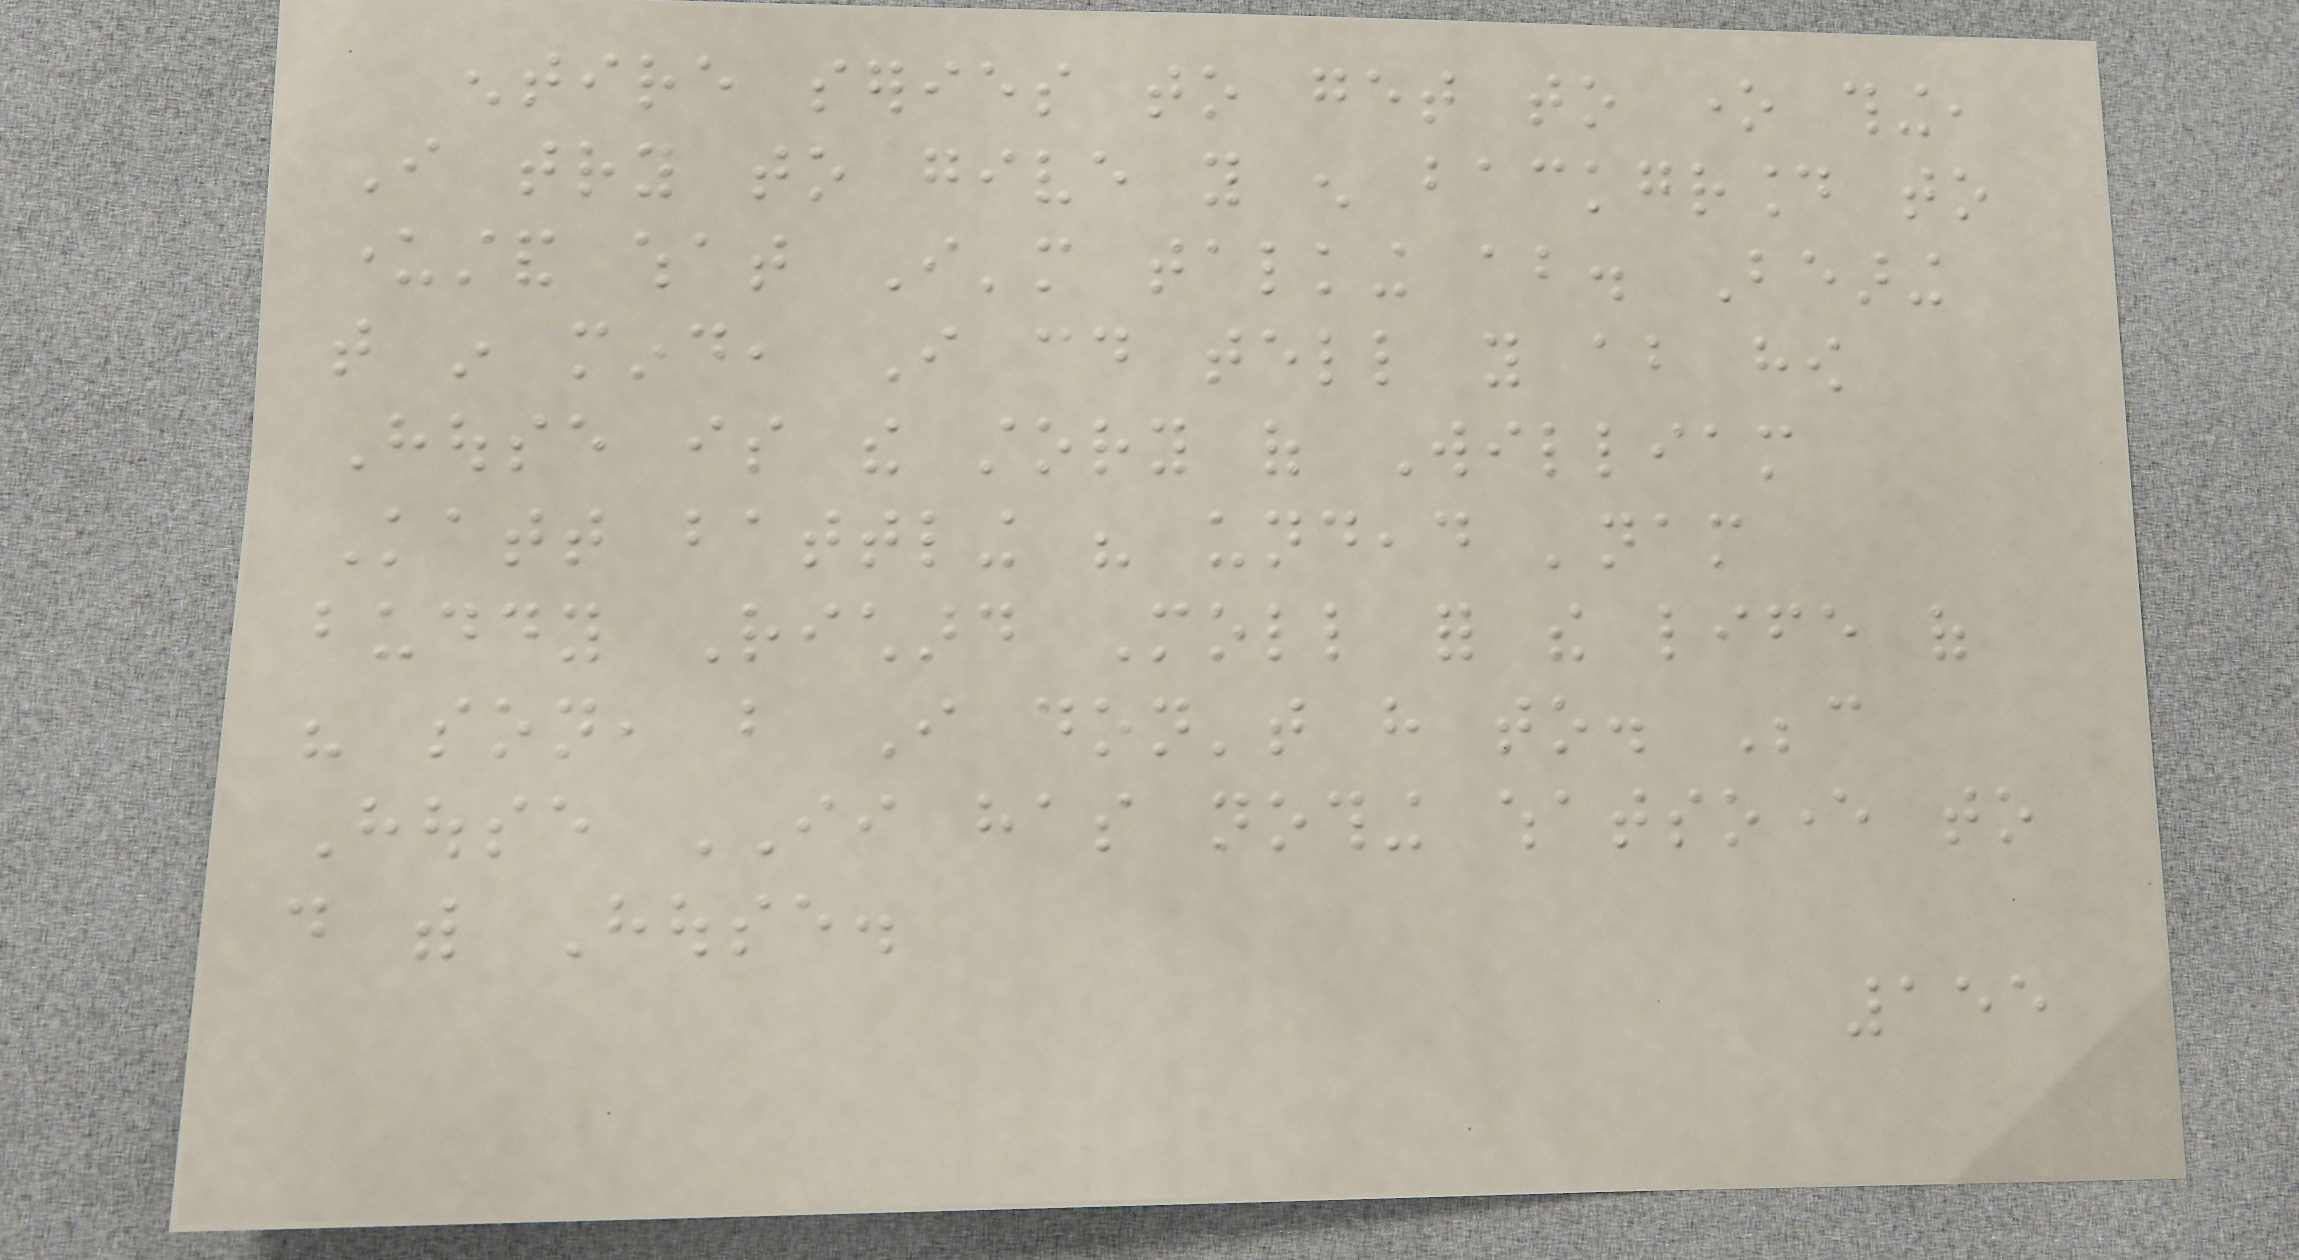entire series to get to one thing,
I try to give you enough background to
understand what I'm talking about. Bearing
that in mind, I could tell you about how
House is the story of William
Katt battling his undead 'nam
buddy Richard Moll for the life of
his son, but I don't have to. Because
House II has nothing whatsoever to
do with House.
155
